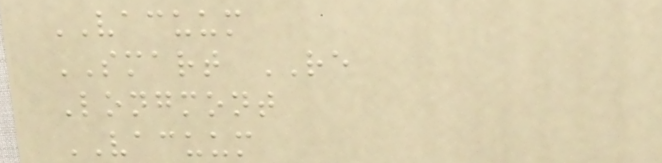VACUUM
SMART RE
Longmont
VACUUM
